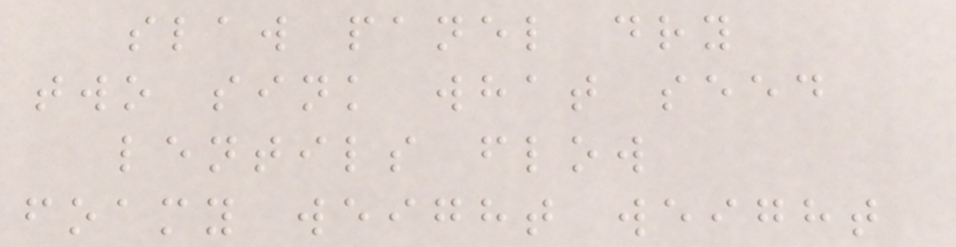slaw panel dry
two sink what seed
lentils flow
foamy weight weight
